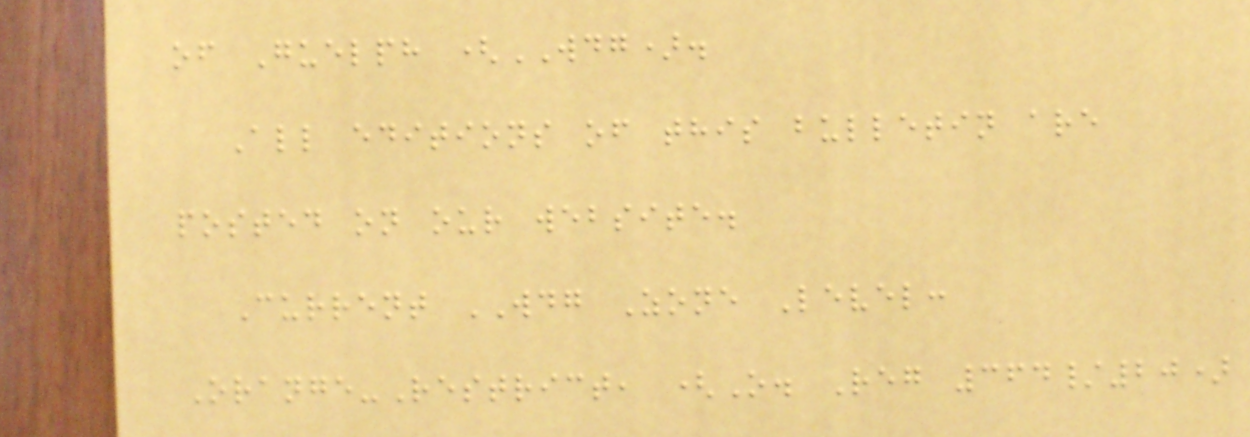of Guelph (WDG).
All editions of this bulletin are
posted on our website.
Current WDG Zone Level:
Orange-Restrict, (O. Reg 364/20)
